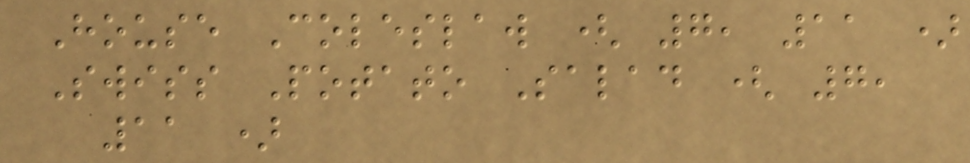House Coleslaw ( 7, 11 )
Swiss Potato Salad ( 7,
11 )
